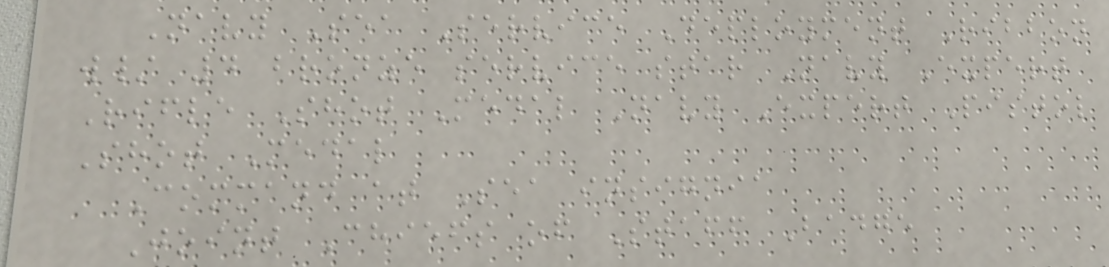Navy Sea Service Deployment Ribbon
w/ 4 bronze service star Navy Expert
Rifle Shot Medal Navy Expert Pistol
Shot Medal
Command at Sea insignia
Joint Chiefs of Staff Badge
